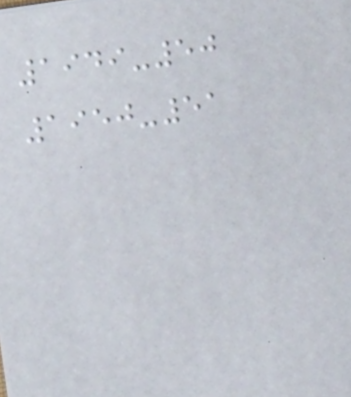1949-50
1950-51
